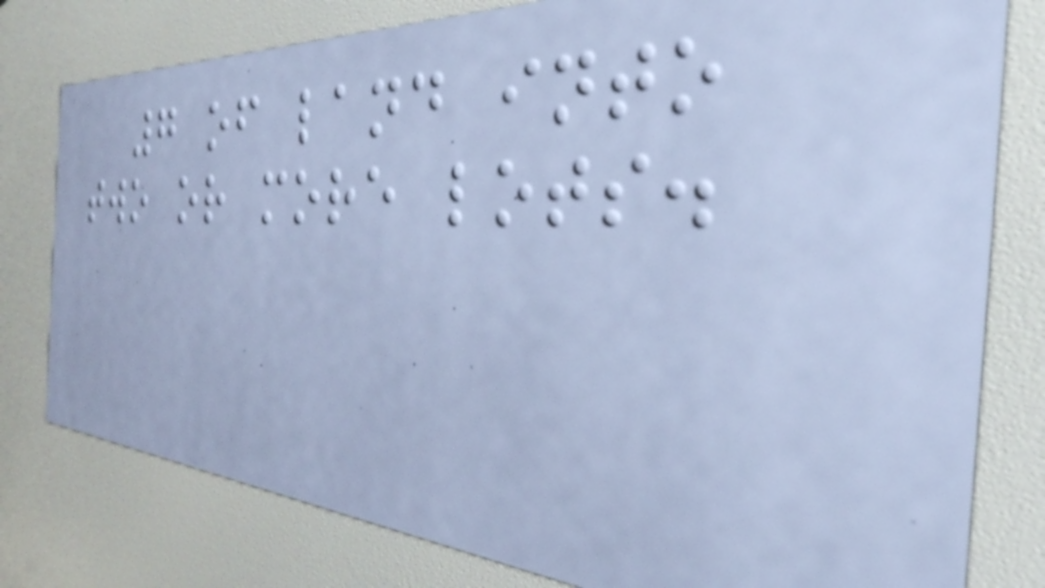7 of land into
two or more lots.
